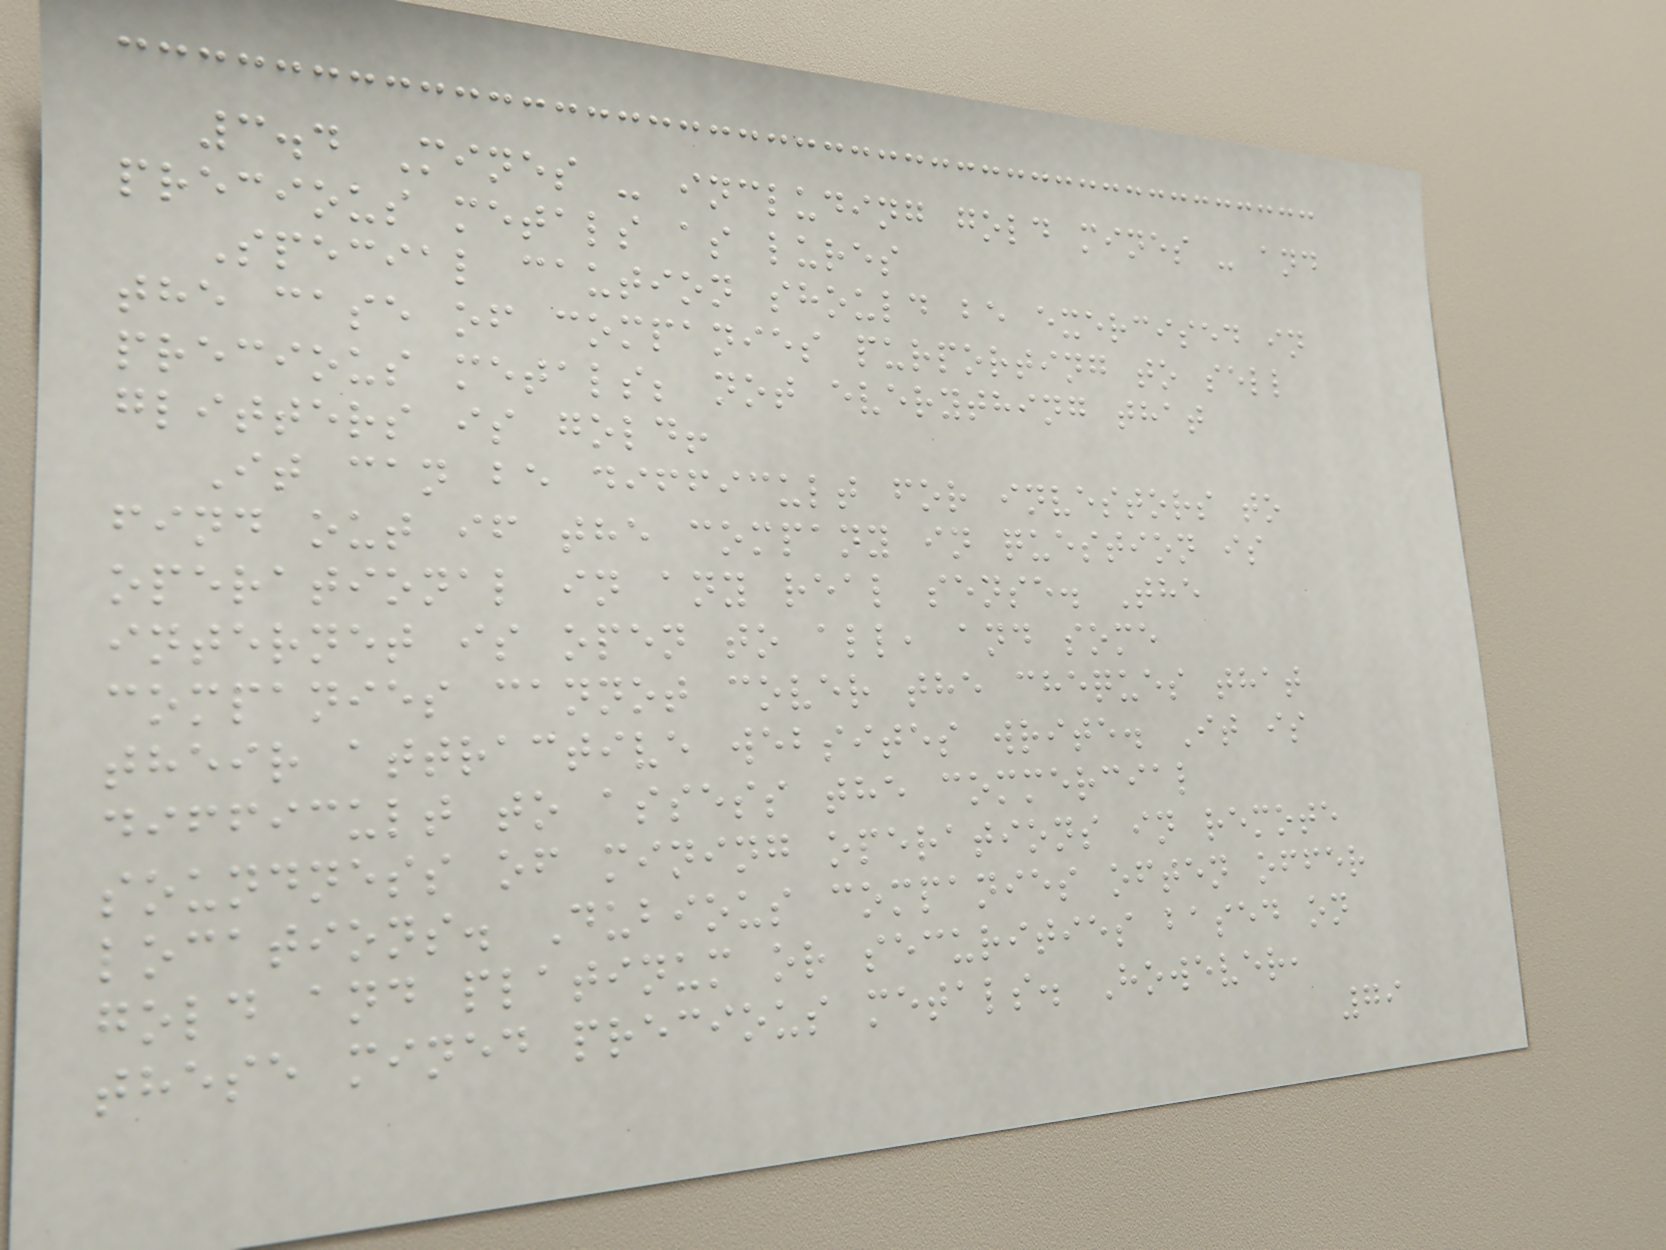3.4 Mines - including gold mines - and
precious metals as lures
Special caution should be exercised in
the case of companies purporting to sell
precious metals; not everything that
glitters is gold!
It can be difficult for investors to
find out if the company in question is
operational in any real sense. The
internet is open to all, and some
companies cannot cover the cheques that
their attractive websites write. It is
difficult to assess the commercial
soundness of mining operations in remote
locations. Dubious companies often offer
gold and platinum or securities based on
these mined precious metals. However,
79
